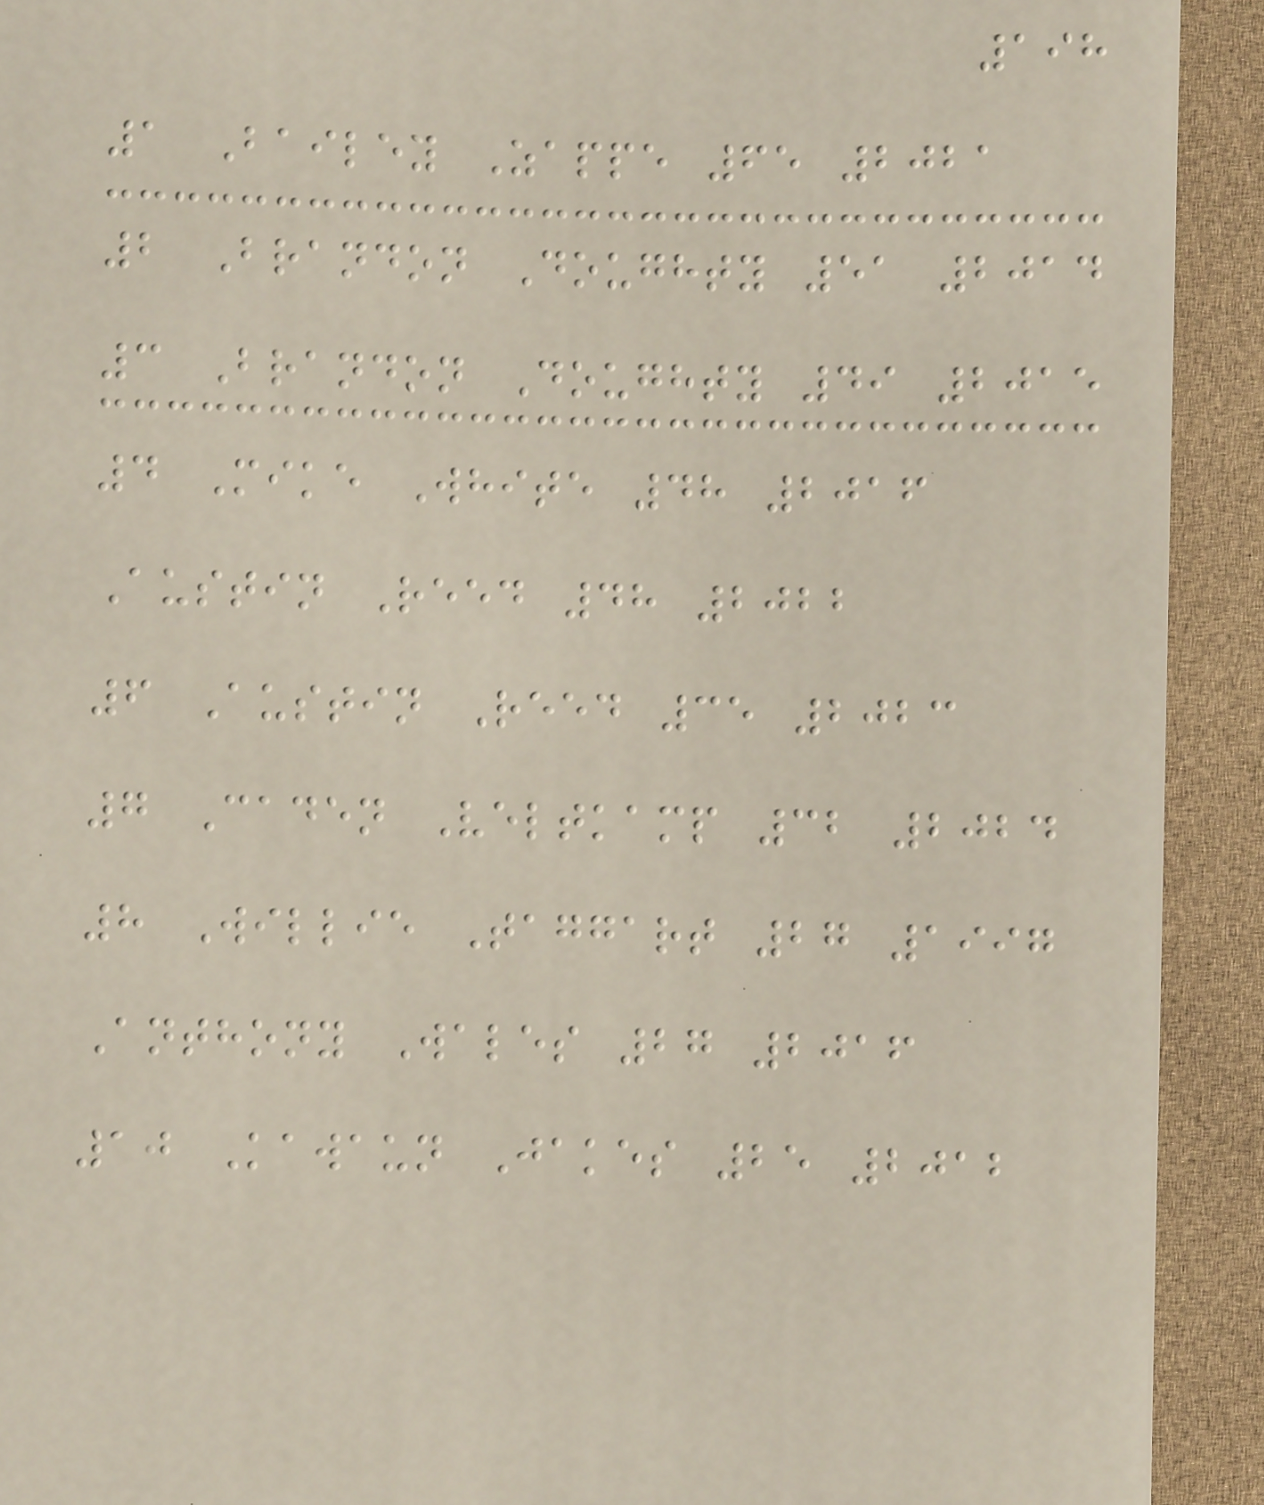198
1 Bailey Zappe 65 2021
2 Brandon Doughty 51 2014
3 Brandon Doughty 49 2015
4 Mike White 48 2016
Austin Reed 48 2022
6 Austin Reed 35 2023
7 Caden Veltkamp 32 2024
8 Willie Taggart 27 1997
Anthony Wales 27 2016
10 Kawaun Jakes 25 2012
